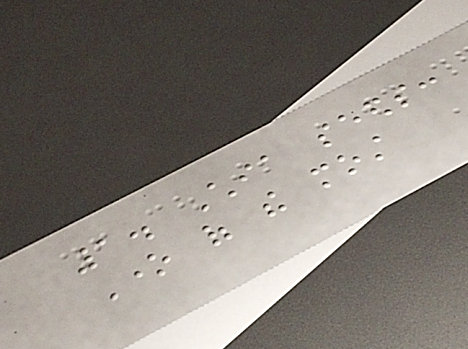1. Chia seeds:
One of the most
